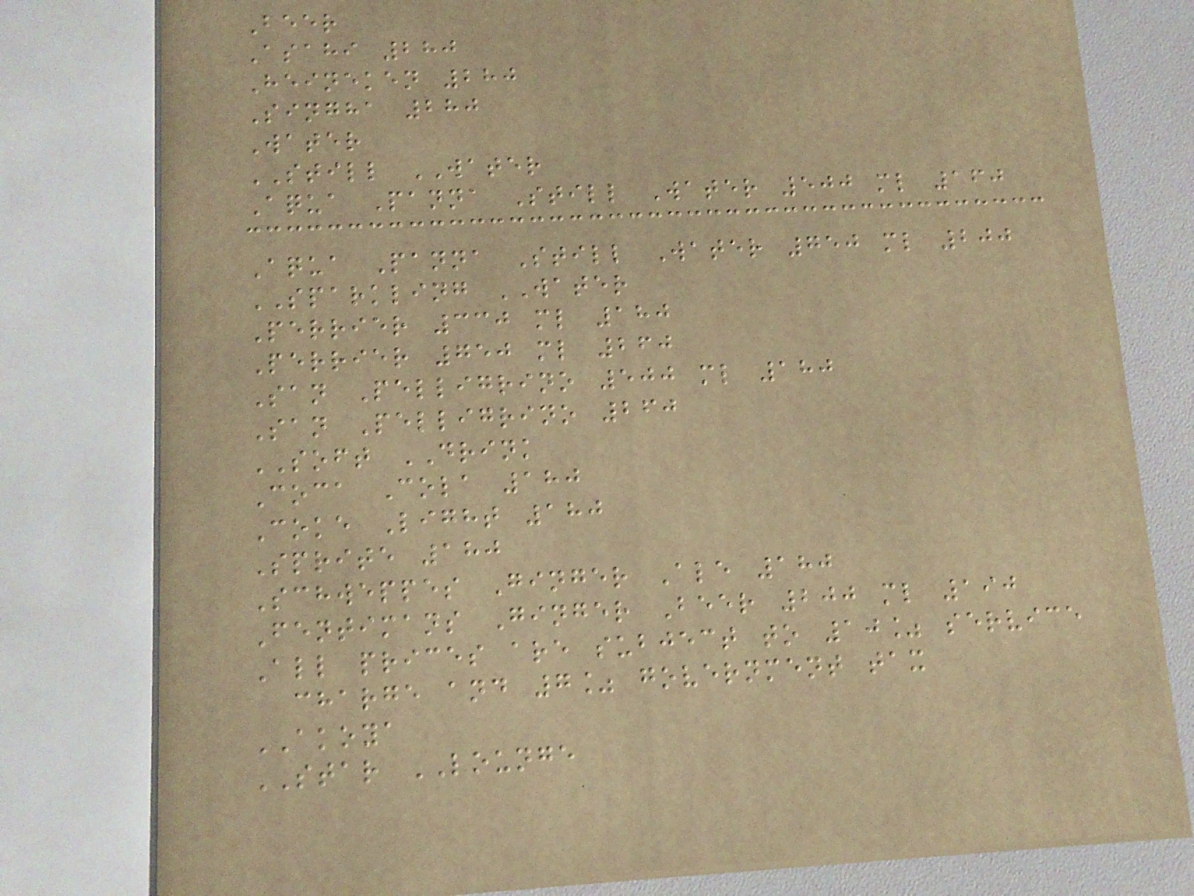Beer
Asahi 280
Heineken 280
Singha 280
Water
STILL WATER
Aqua Panna Still Water 500 ml 160
Aqua Panna Still Water 750 ml 200
SPARKLING WATER
Perrier 330 ml 180
Perrier 750 ml 260
San Pelligrino 500 ml 180
San Pelligrino 260
SOFT DRINK
Coca Cola 180
Coke Light 180
Sprite 180
Schweppes Ginger Ale 180
Fentimans Ginger Beer 200 ml 190
All prices are subject to 10% service
charge and 7% government tax
AKOYA
STAR LOUNGE
